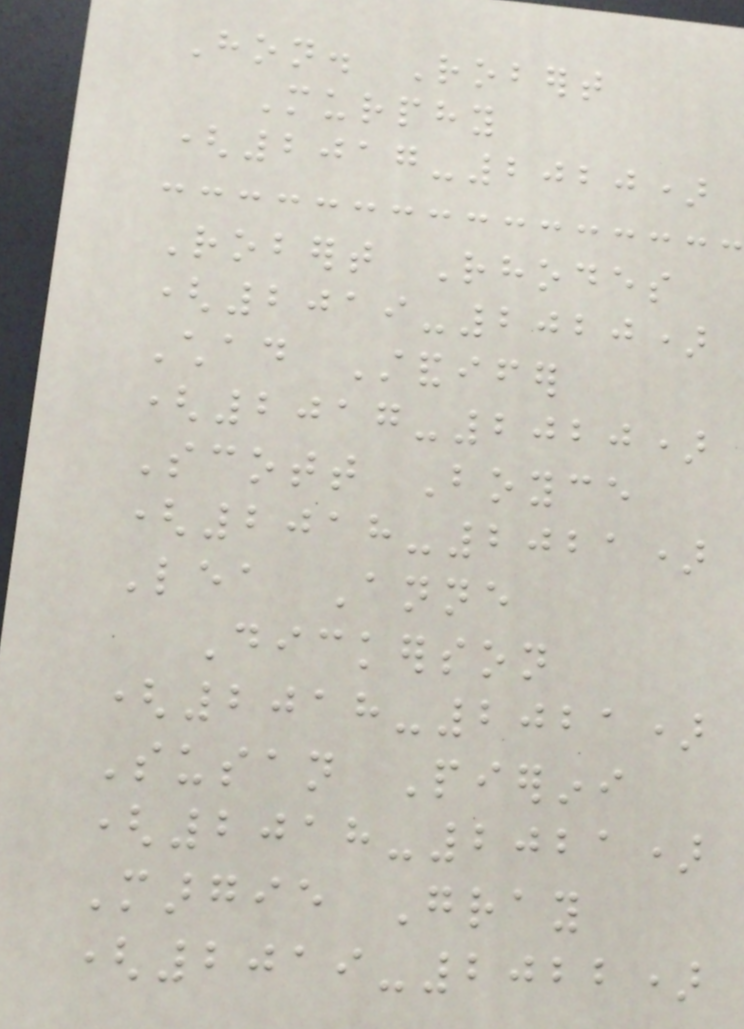Hon. Robert
Murphy
(2017-2020)
Robert Rhodes
(2019-2020)
Chad Standifer
(2017-2020)
Scott Boyce
(2018-2021)
Lea Anne
Dickerson
(2018-2021)
Susan Pierini
(2018-2021)
Margie Gray
(2019-2022)
